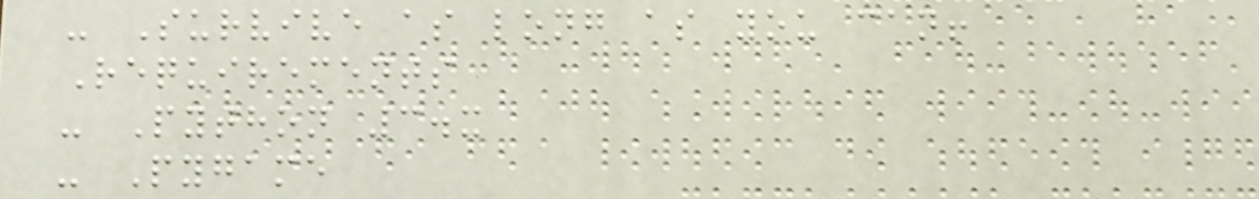- Survive as long as you can!
Requirements
- Python 3.x
- Pygame
